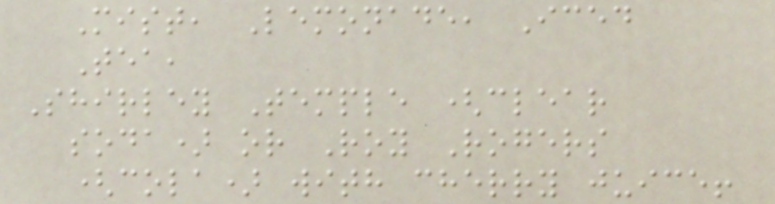Mist, Lemonade, Iced
Tea,
Shirley Temple (clear
soda) or Roy Rogers
(cola) with cherry juice!
